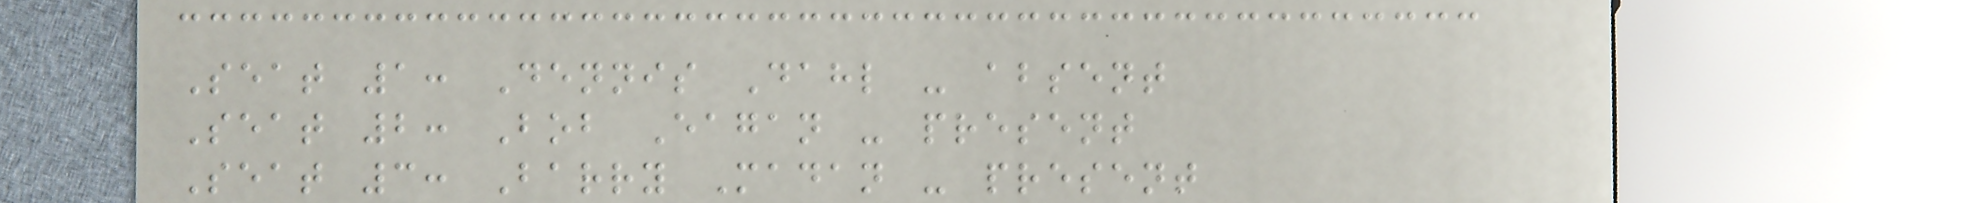Seat 1: Dennis Dahl - absent
Seat 2: Bob Eagan - present
Seat 3: Barry Madan - present
